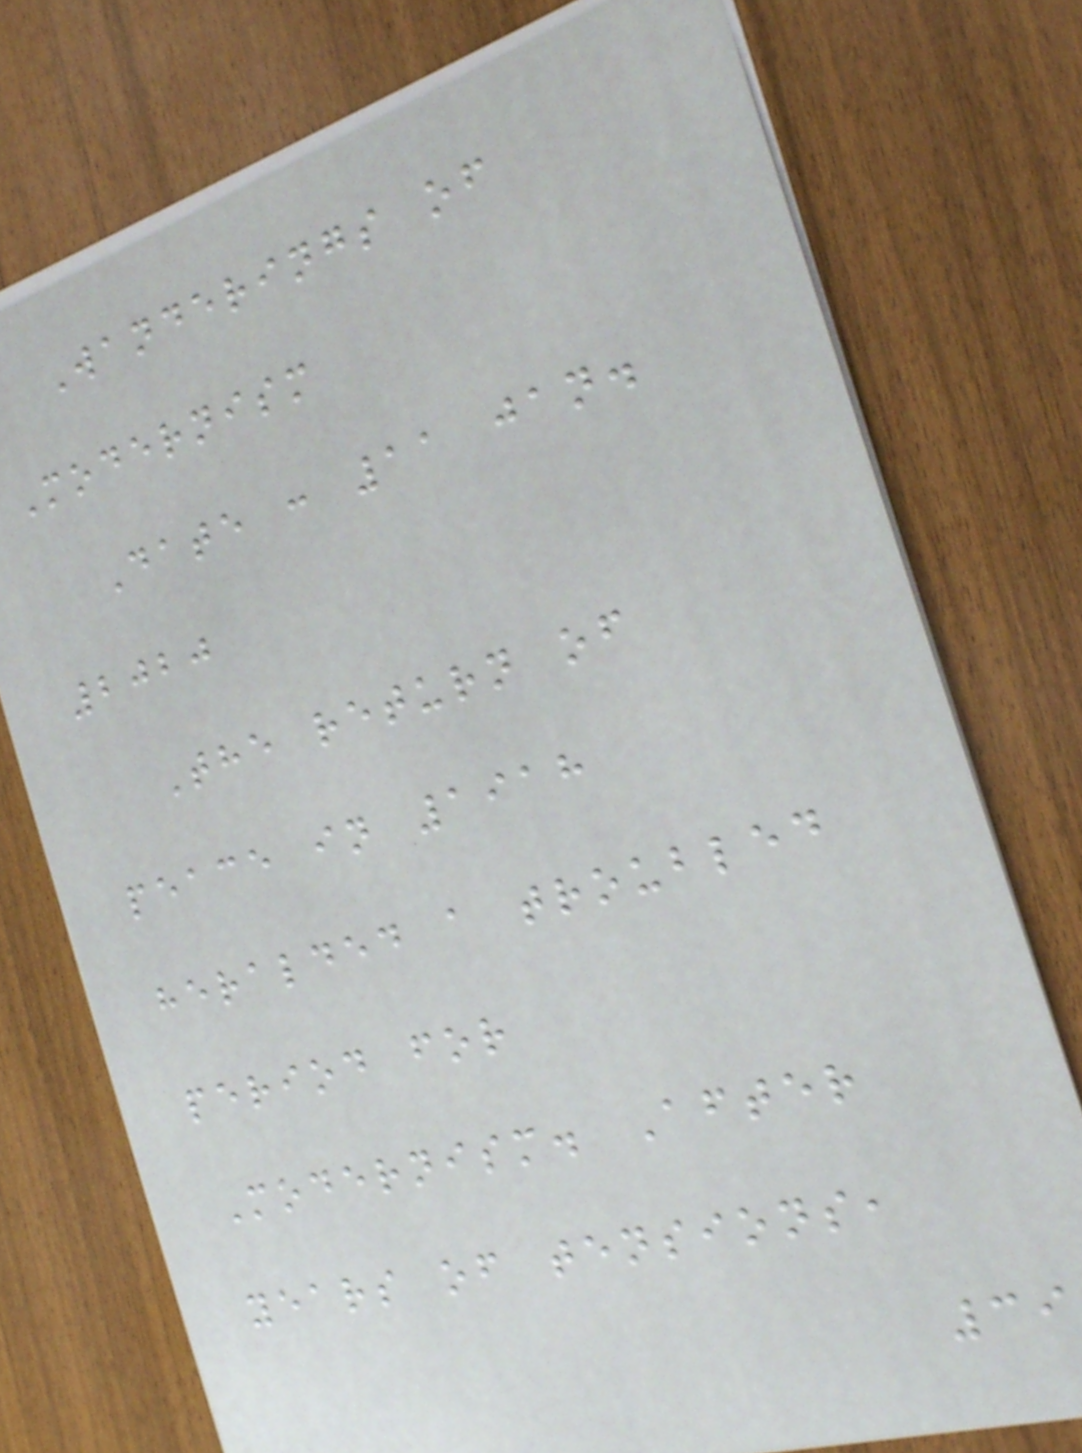Wanderings of
Modernism
Date : 11 jan.
2020
The return of
peace in 1918
heralded a troubled
period for
Modernism. After
years of tensions,
39
